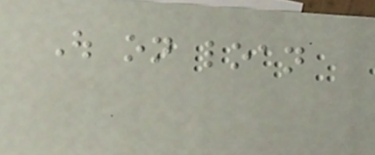Out on loan
